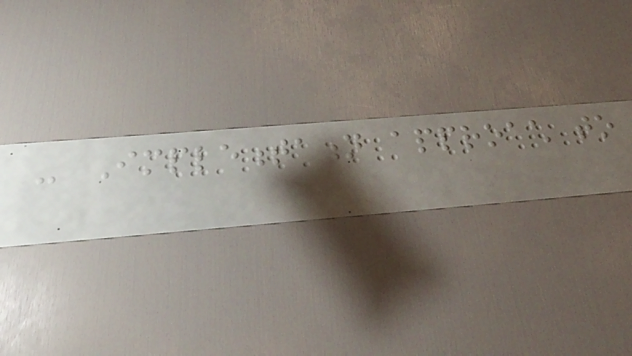- Implementation approach to
